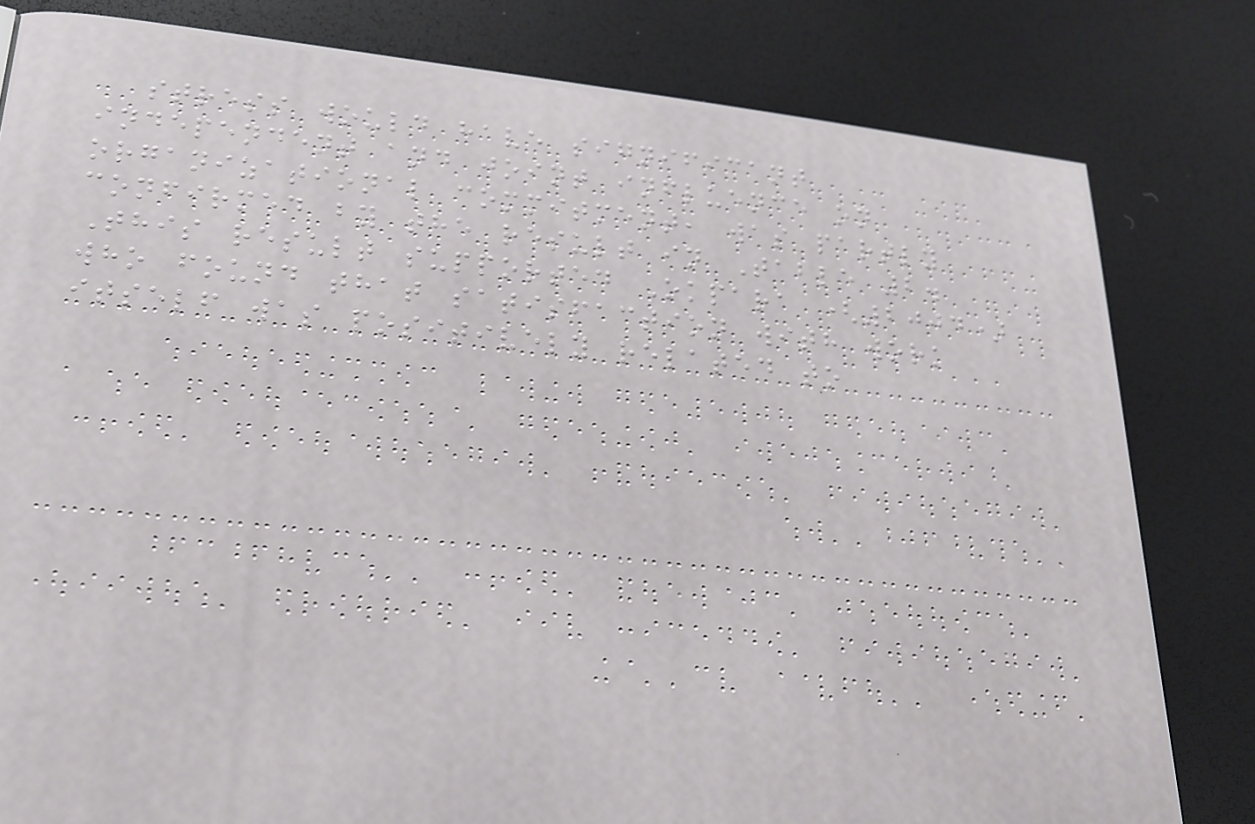stress would have significant
independent and joint influence on
organizational commitment, was partly
confirmed by the result in Table 2.
This result supported Okpara (2004)
who found that satisfaction with work
itself was positively related to
